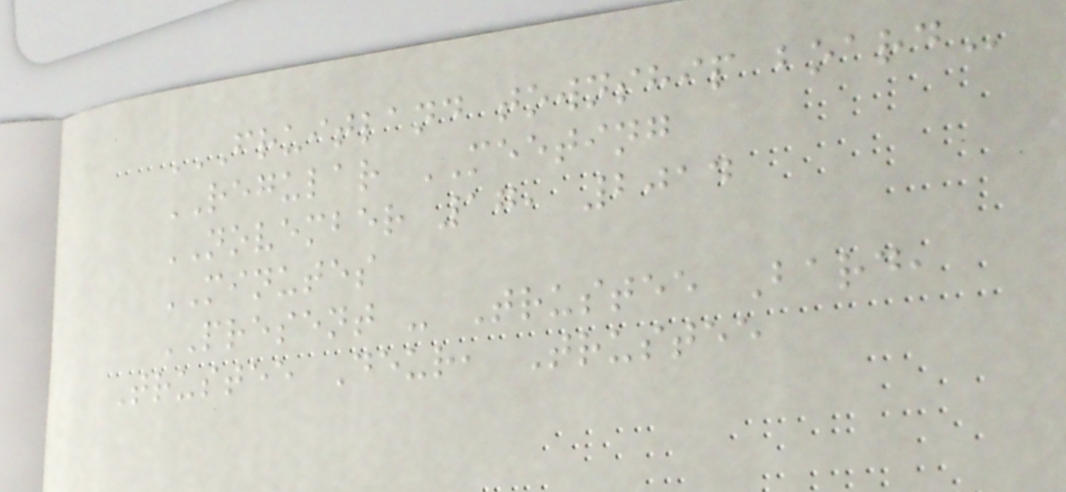FRUITLAND TOWNSHIP BOARD
REGULAR MEETING
NOVEMBER 17, 2014
MINUTES
PRESENT - Trustee Bard,
Trustee Deur, Trustee
